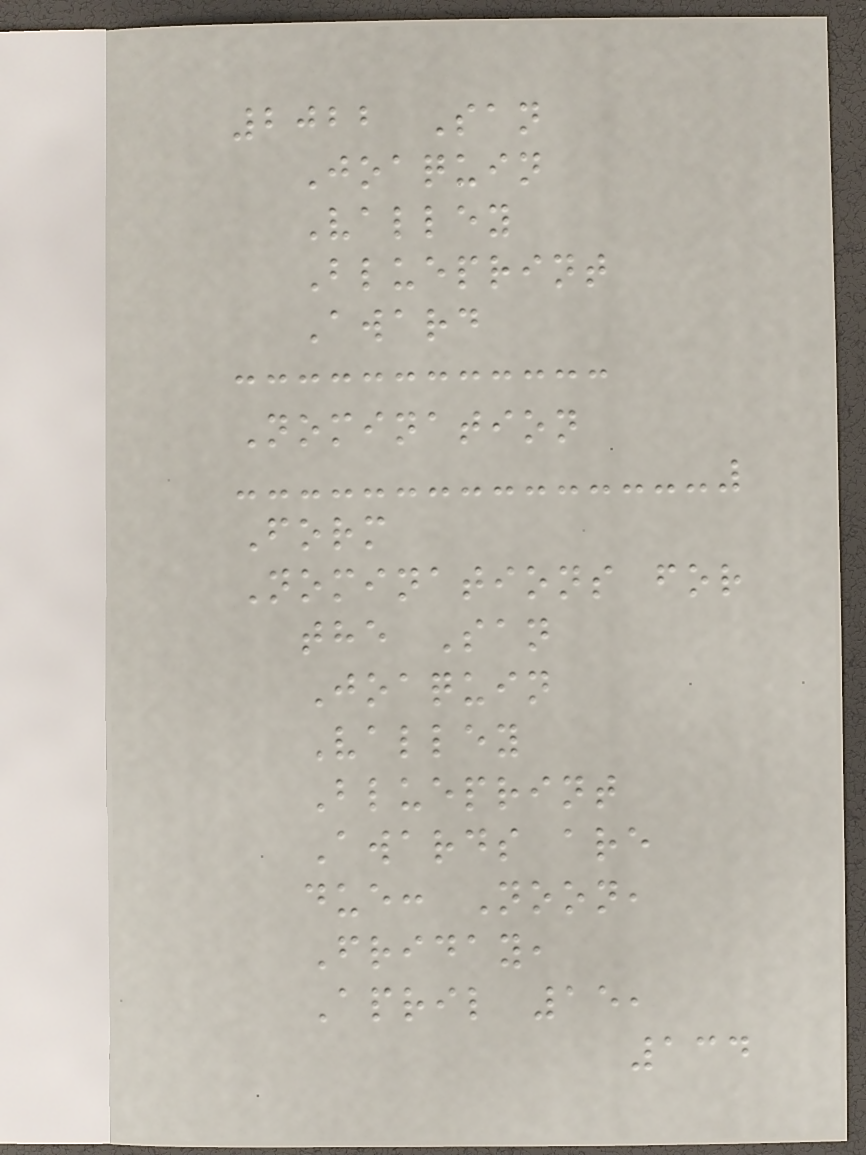2022 San
Joaquin
Valley
Blueprint
Award
Nomination
Form
Nominations for
the San
Joaquin
Valley
Blueprint
Awards are
due: Noon,
Friday,
April 15,
134
